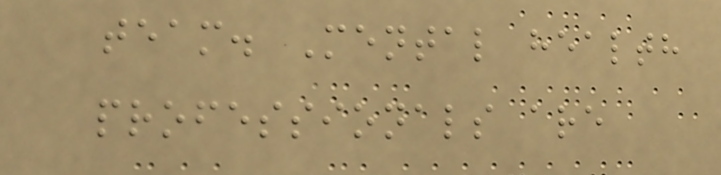team. Mental health
professionals are
